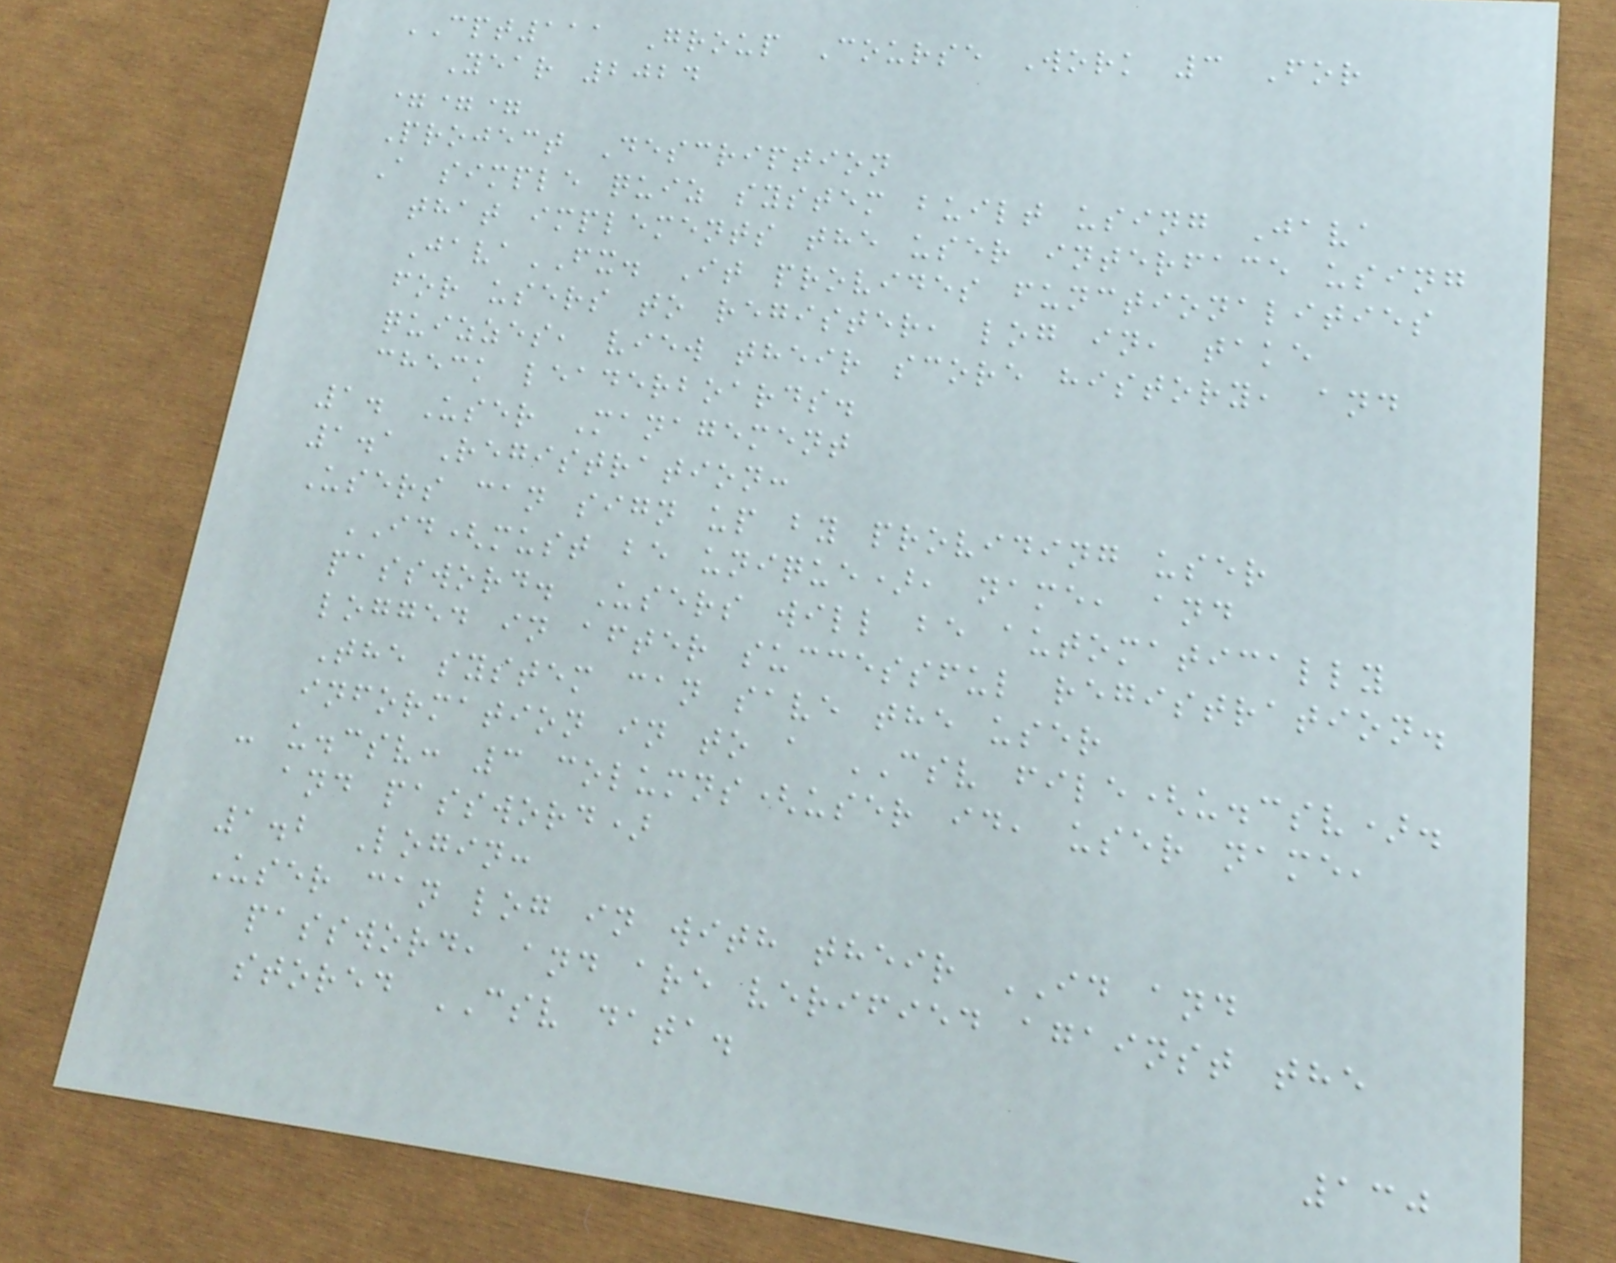CPT111 Group Course Work 3 For
Year 2024
===
Project Description
A simple quiz system built using Java
that implements the user interface using
JavaFX. It provides functionalities
for users to register, log in, take
quizzes, view their score history, and
check leaderboards.
1. User Management
1.1 Registration:
Users can sign up by providing user
ID(must be unique), name, and
password. Users will be automatically
logged in after successful registration.
The system can save the user
information in to a CSV file(u.csv).
- u.csv: 3 columns(user id, user name,
and password)
1.2 Login:
User can log in with their ID and
password, and are verified against the
stored CSV data.
130
